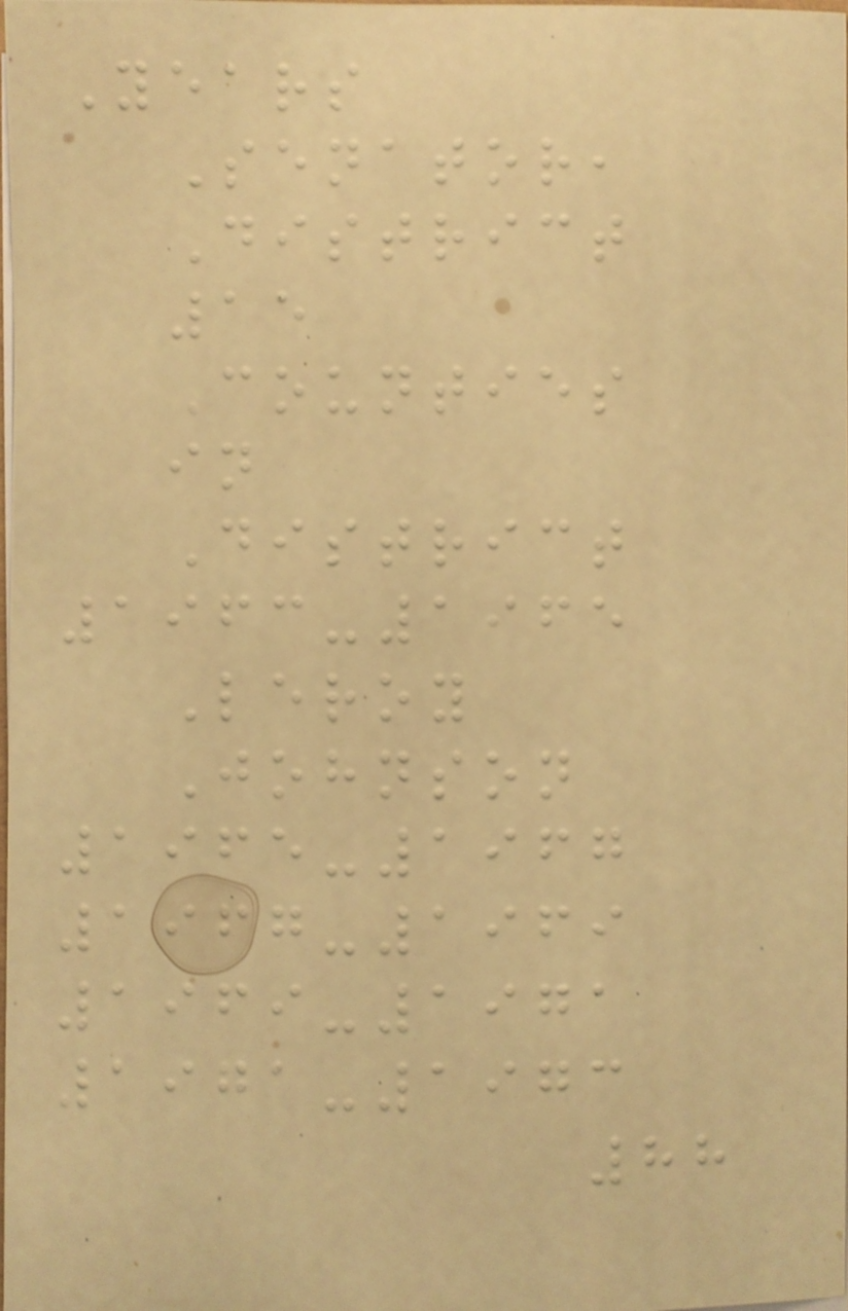Years
Senator,
District
15
Counties
in
District
1963-1965
Leroy
Johnson
1965-1967
1967-1969
1969-1971
1971-1973
88
